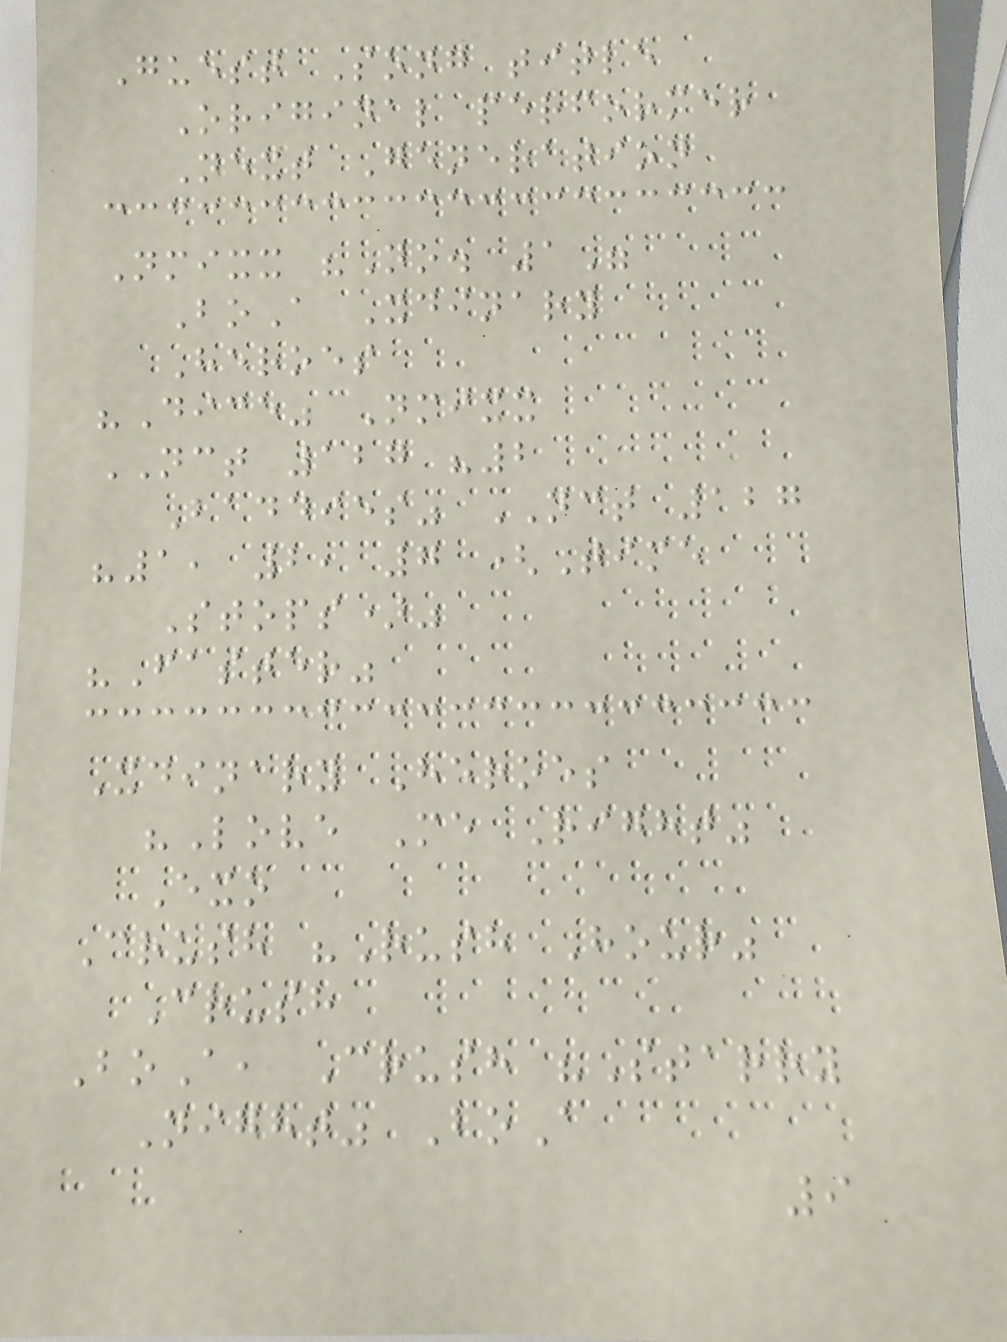Guest Song title
Original performer
Next Generation
Nmixx "No. 1"
BoA Xdinary
Heroes
"Dice" Nmixx
NCT 127 "2
Baddies" NCT 127
"1, 2, 7 (Time
Stops)"
"Faster"
Xdinary Heroes
"Love Me Right"
Exo
Crush "Rush Hour"
Crush
BoA, Crush "Starry
Night" BoA
9
